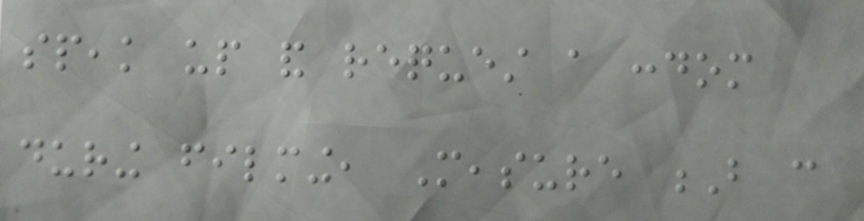speak up and request a condom
during filming, Measure B can
